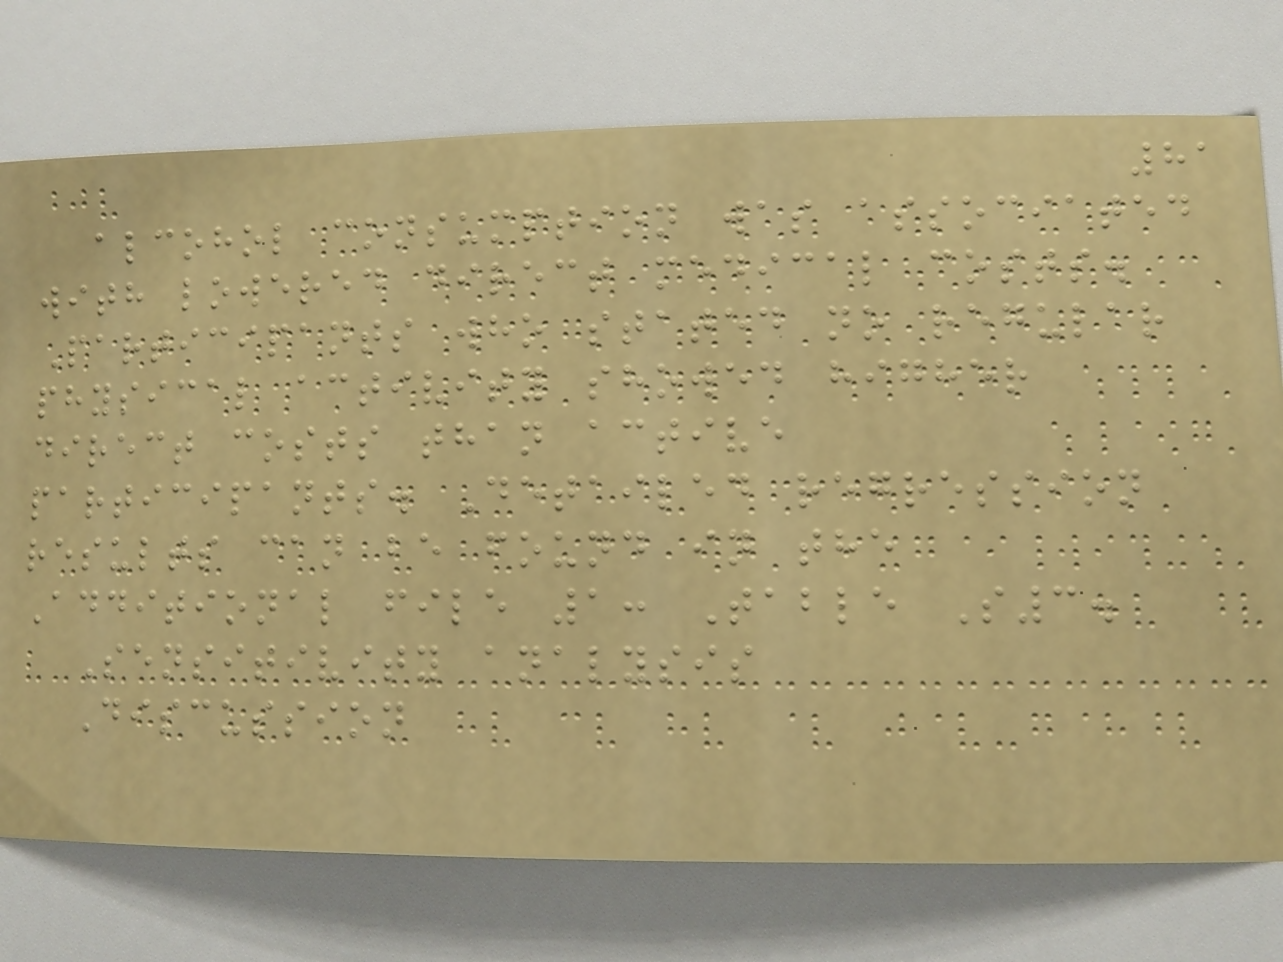81
alcohol consumption was associated
with lowered direct medical costs.
Participants who stated no regular
physical activity showed higher
direct costs than active
participants. Detailed regression
results can be found in the
Additional file 1: Table S3.
Sensitivity analysis
Discussion
